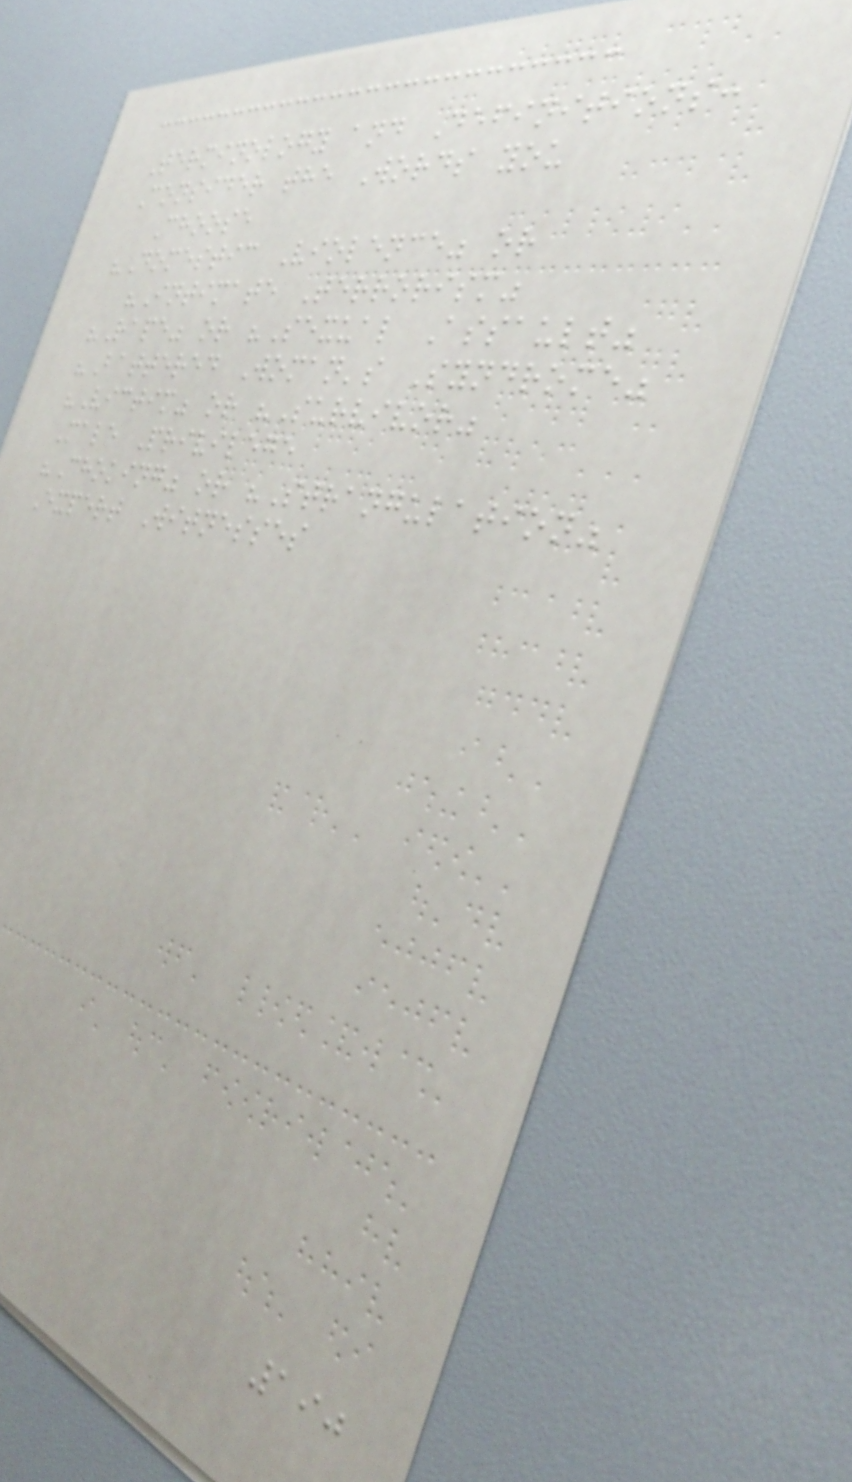Terminology and Definitions:
Consider the Words you
Choose
"Domestic Violence" or
"Intimate Terrorism"
"Rape" or "Sexual Assault"
"Battered Woman's Syndrome"
"Victim" or "Survivor"
Male Privilege
"Choking" or "Strangulation"
Expert Witnesses
190
